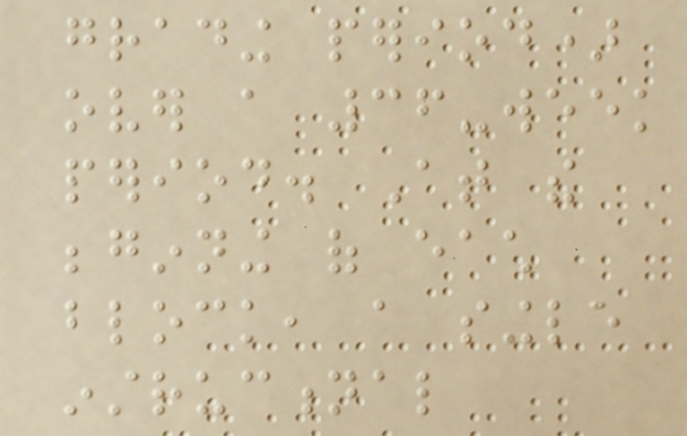grading period)
over a 36-week
period. At the
beginning of each
block, a single
instructional
